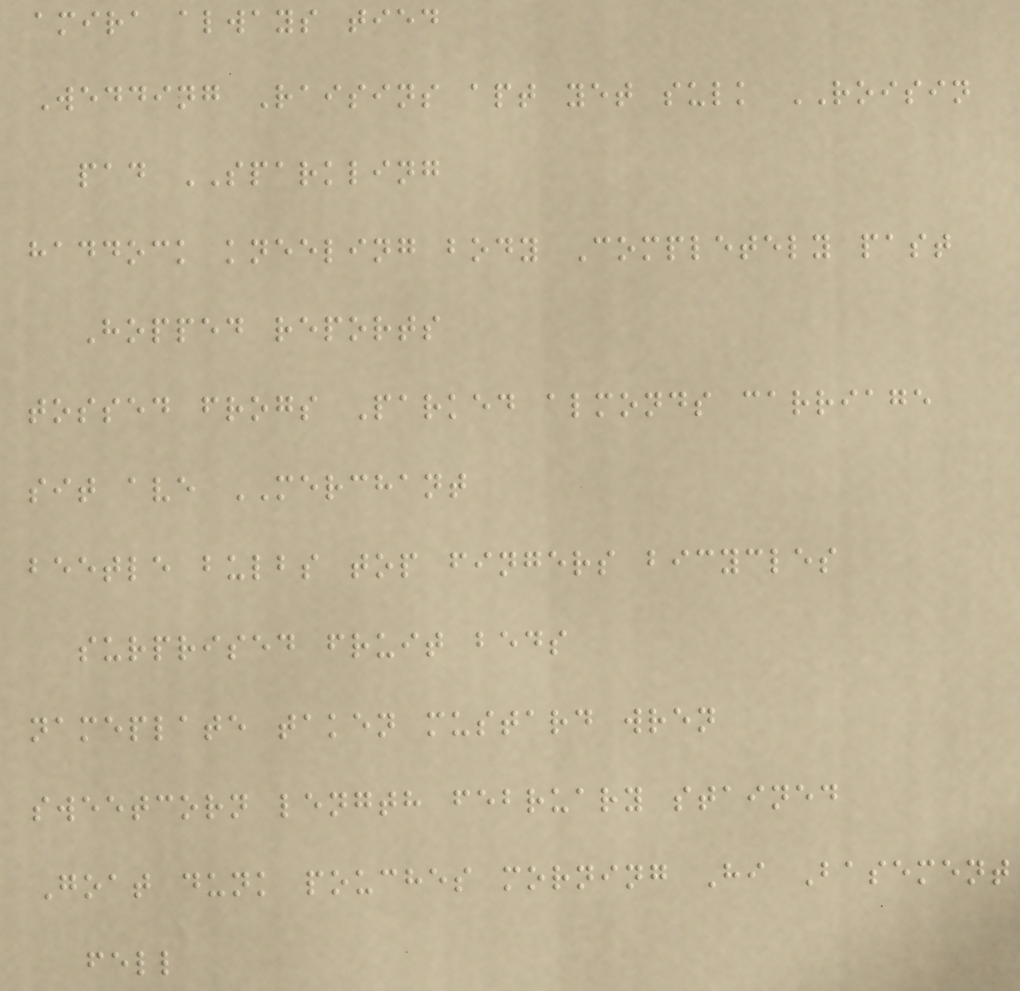amira always tied
Wedding Raisins apt yet sulk ROISIN
pad SPARKLING
haddock kneeling body Completely past
Hopped reports
tossed frogs Parked almonds carriage
sit ave MERCHANT
beetle bulbs top fingers bicycles
surprised fruit beds
nameplate taken mustard wren
sweetcorn length february stained
Goat dunk pouches morning Hi Basement
fell
